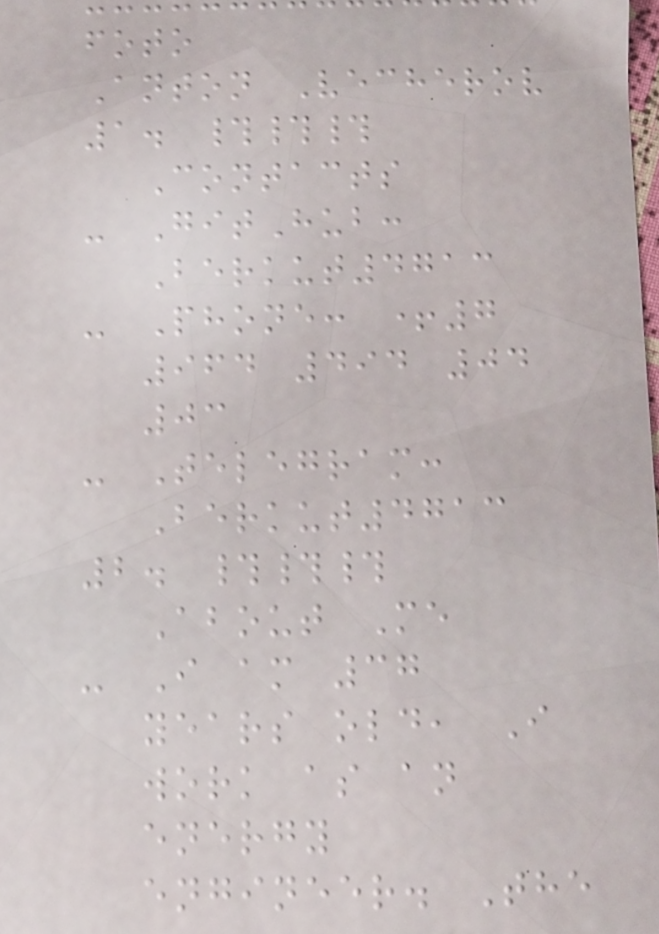foto
Anton Vecherov
1. ###
Contacts
- GitHub:
Berkut4713
- Phone: +7
964 494 04
03
- Telegram:
Berkut4713
2. ###
About Me
- I am 37
years old, I
work as an
energy
engineer. The
